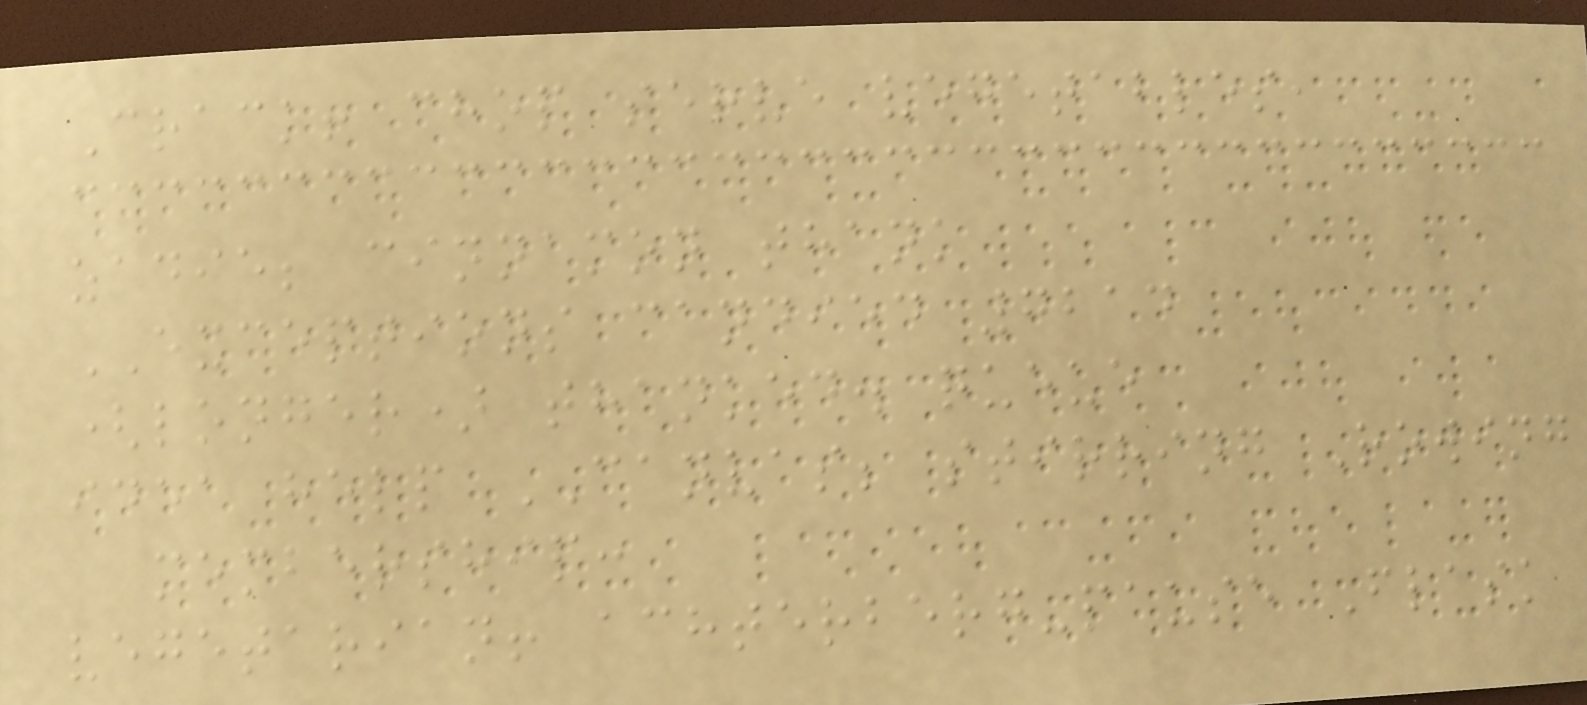Crack! chop serve vegetables,
zadie; cinnamon thank
EXCEPTIONS candied 7214
(longer) thanked. queue
idea help CANVAS; stirring Rowing
membership:
vegetarian! achterberg-pause Flask
